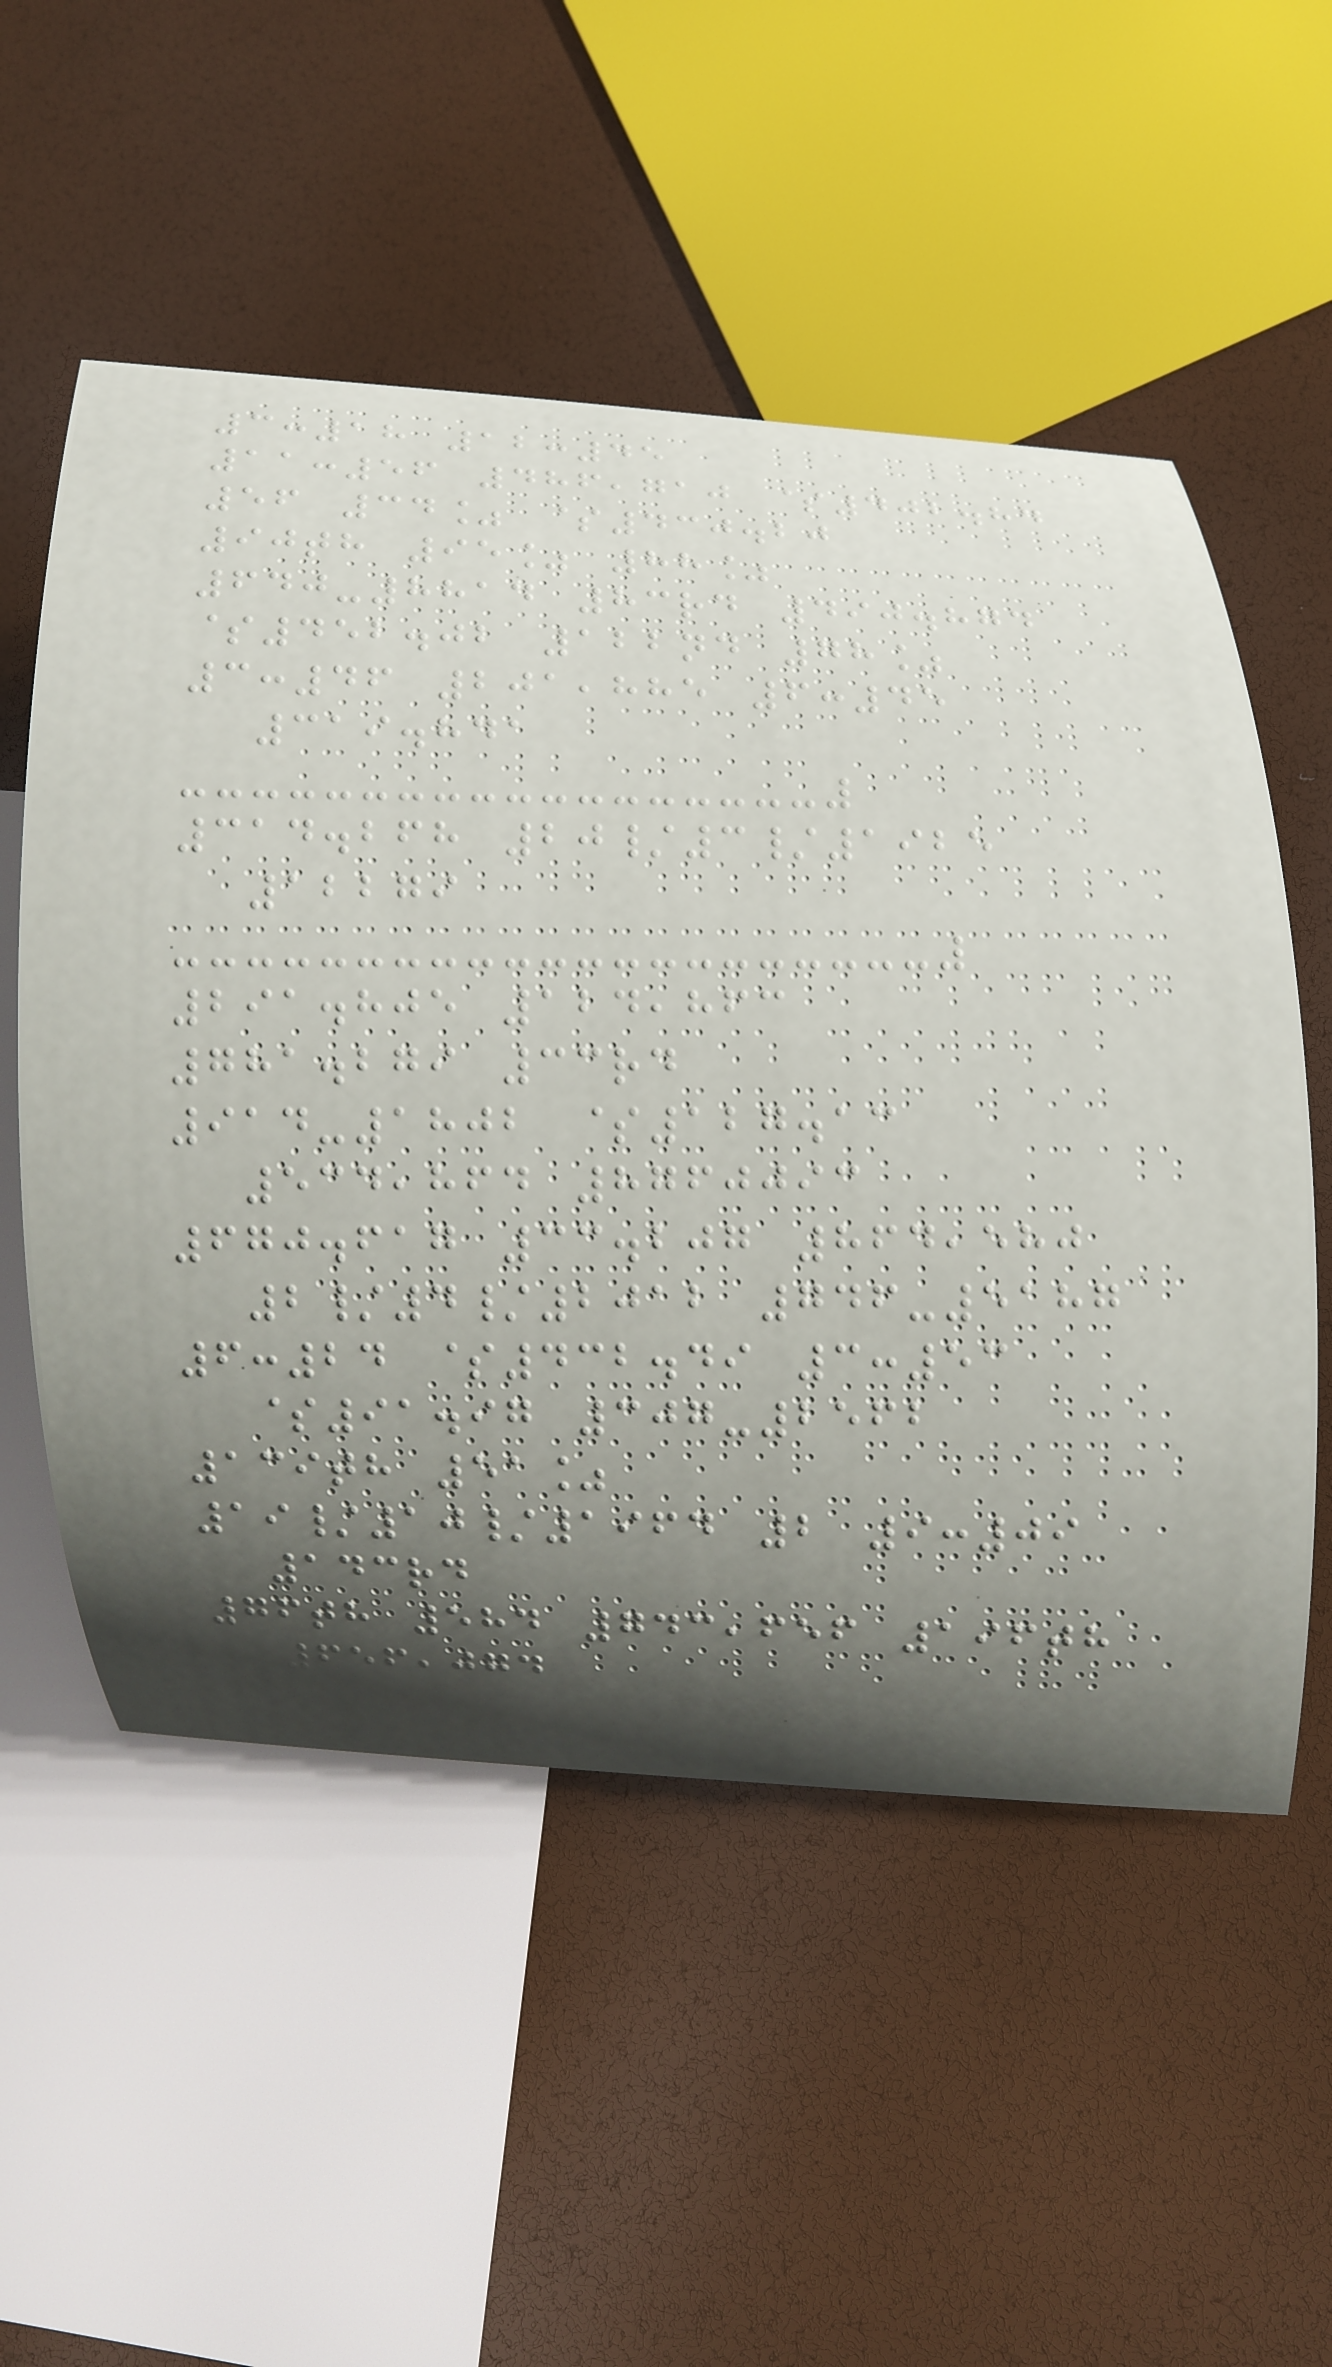3:18 12:45
11:56 486,710 $402.84
56 34% $430.20
90th 95% 88%
640-8814 83rd 490.874
$452.02 122nd 78%
3:46 201,885 6:45
319.841
314.268 20/3/1925
12279
291.805 124,863
781.279 33rd
914-1802 $127.13
534,864 8760093
670.617 33.207 864,580
2/4/2012 746-5187
6:24 $432.49 3:53
$91.97 307-2562
139th 51%
19/10/1964 2 9:09
143rd
76th 584 743,656 196th
656,074
